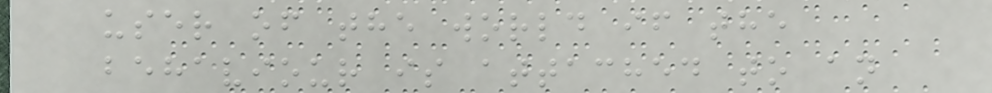user of the world if the
behaviour is attached to an
